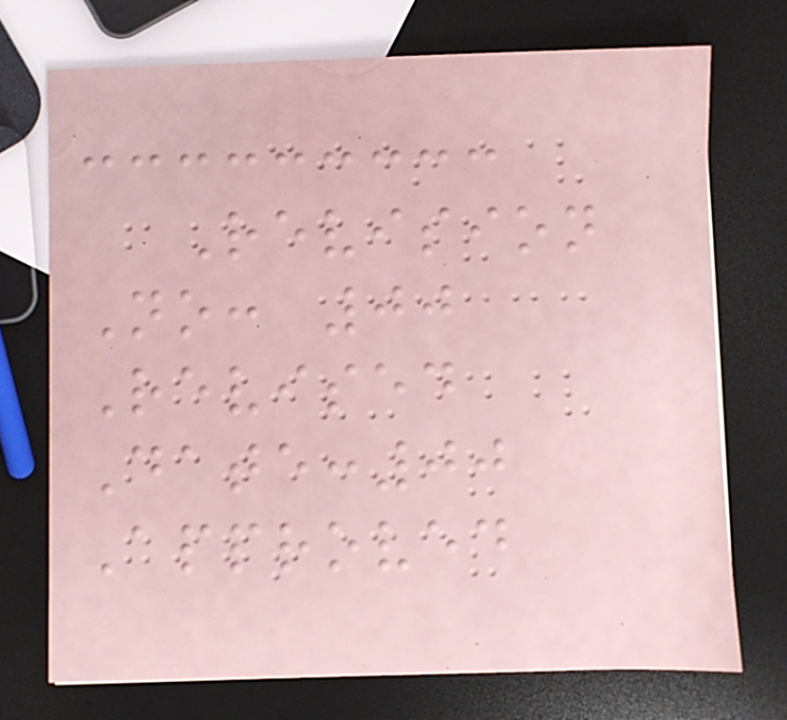Revision
No: 00
Revised
Date:00
Approved
